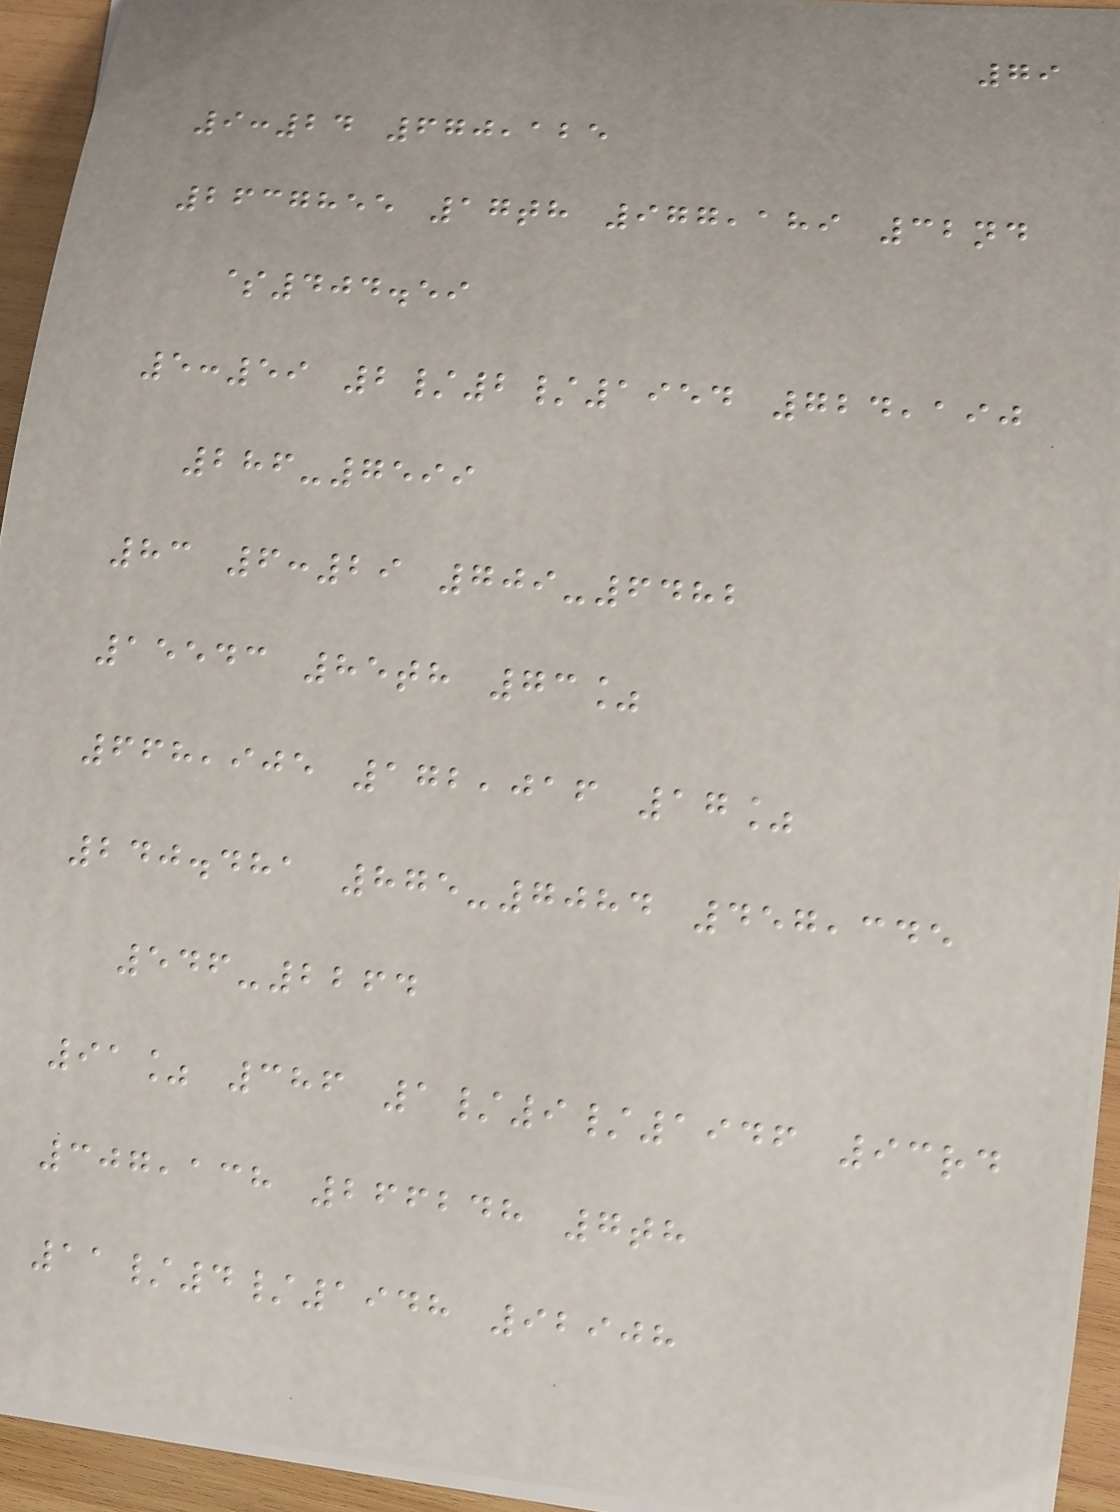79
9:24 670,125
2637855 17th 977,189 32nd
$404.59
5:59 2/2/1954 724,190
286-7599
83 6:29 709-6482
15543 85th 73%
668,905 172,016 17%
240.481 875-7084 457,345
546-2264
91% 386 1/9/1946 93rd
307,138 266248 7th
11/4/1948 92908
